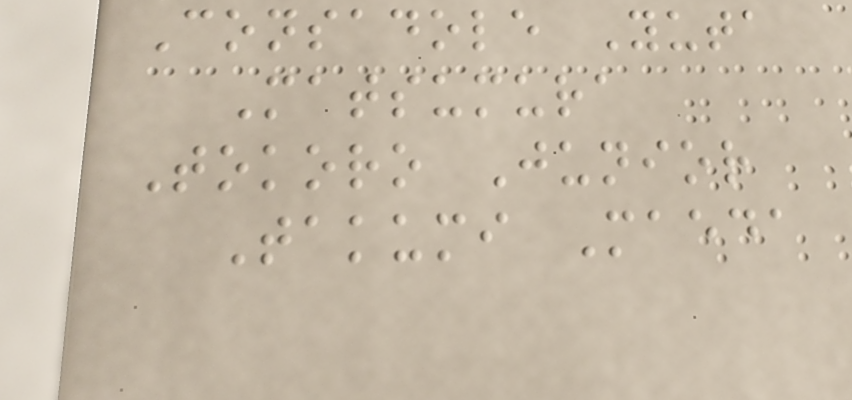Consadole Yuta
Matsumura
Tokoro Junior
Takumi Maeda
